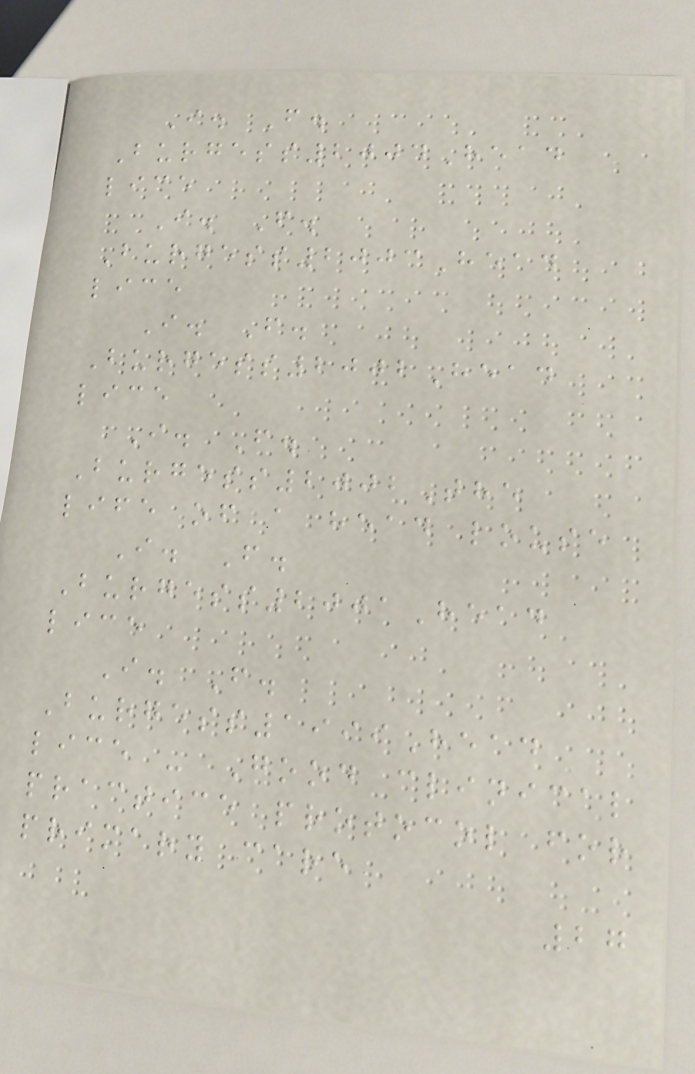I. F.
Burgess2004Head
lice
I. F.
Burgess2003Head
lice
I. F.
Burgess2002Head
lice
I. F.
Burgess2002The
life of a head louse
I. F.
Burgess2001Head
lice
I. F.
Burgess1999Head
lice - Good clinical
practice protocol for
primary care
27
